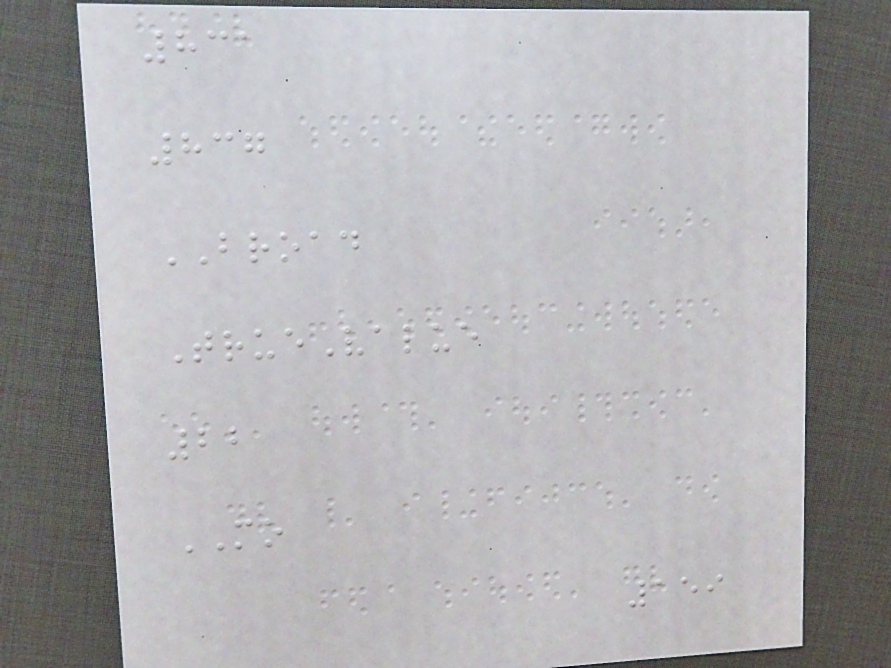831
837
BROAD
TrueValue
22
MO
159
